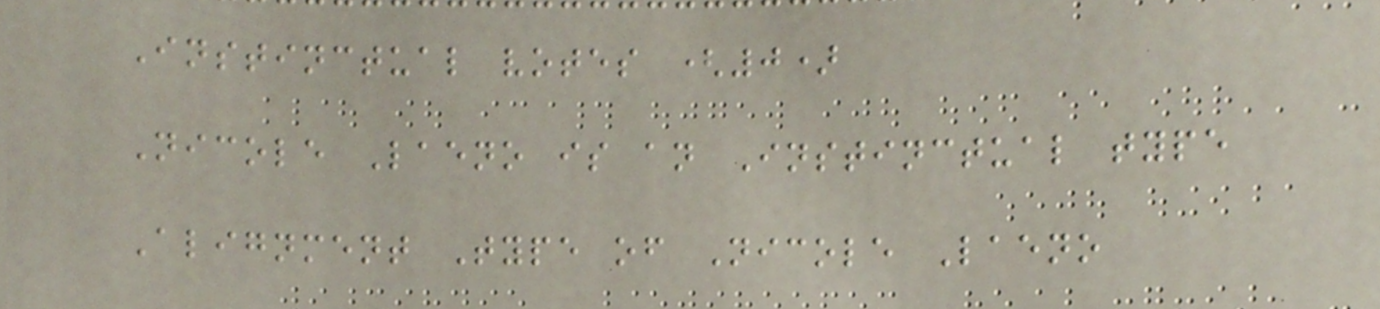Instinctual votes (0)
Nicole Laeno is an Instinctual type
Alignment Type of Nicole Laeno
